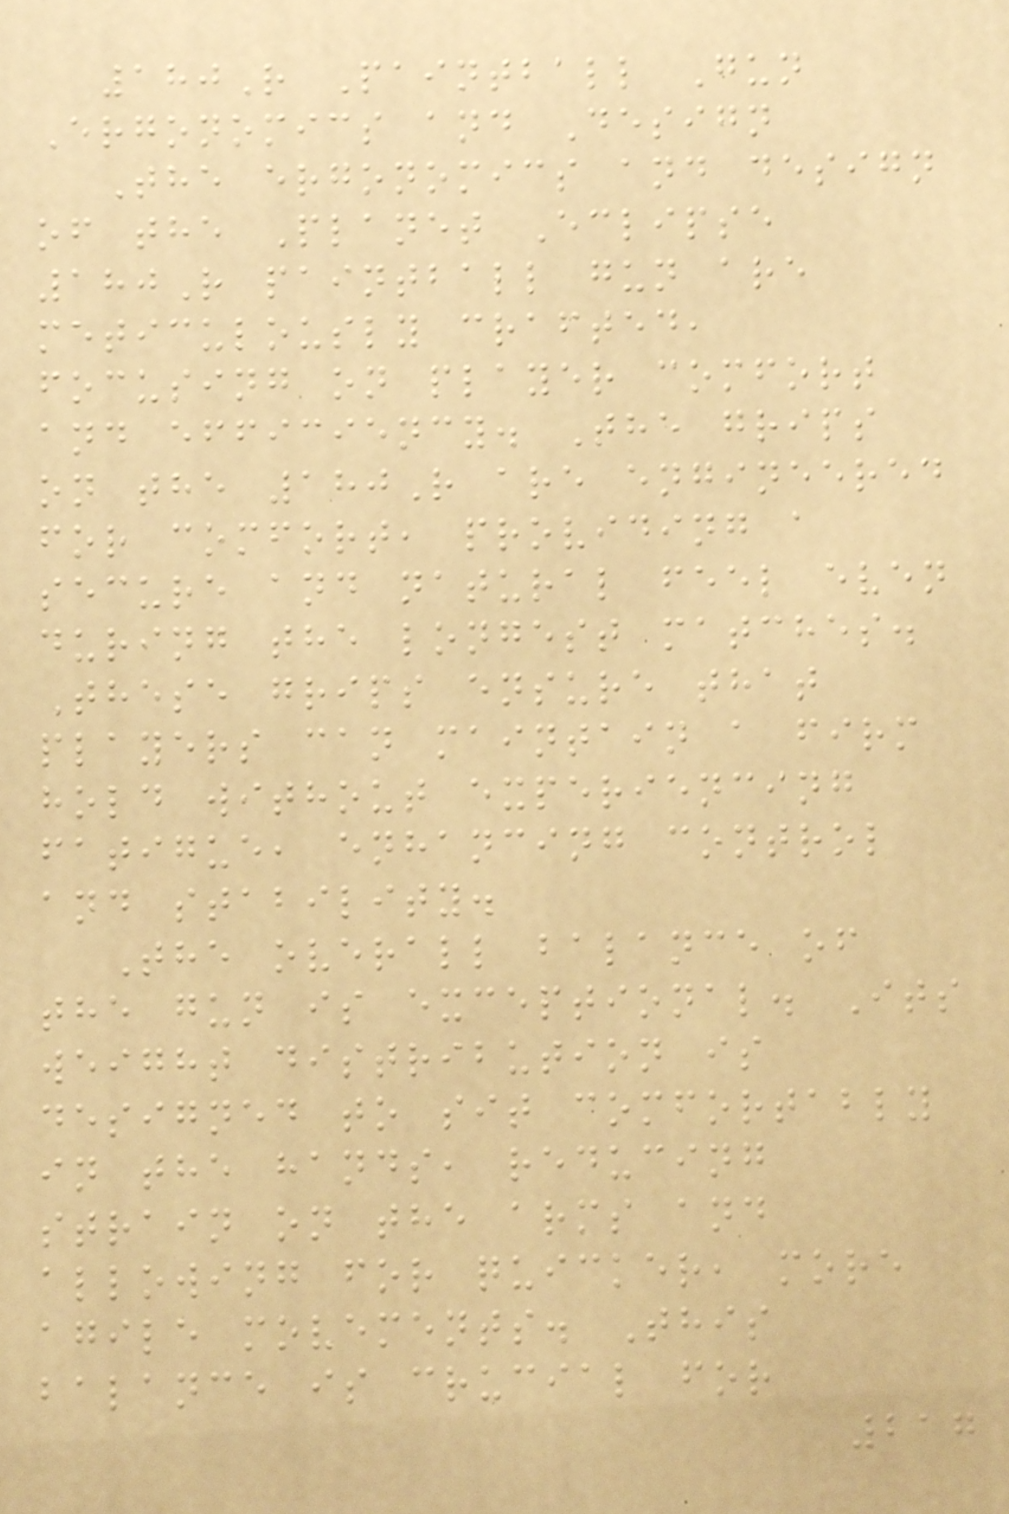180R Paintball Gun
Ergonomics and Design
The ergonomics and design
of the Planet Eclipse
180R paintball gun are
meticulously crafted,
focusing on player comfort
and efficiency. The grips
on the 180R are engineered
for comfort, providing a
secure and natural feel even
during the longest matches.
These grips ensure that
players can maintain a firm
hold without experiencing
fatigue, enhancing control
and stability.
The overall balance of
the gun is exceptional. Its
weight distribution is
designed to sit comfortably
in the hands, reducing
strain on the arms and
allowing for quicker, more
agile movements. This
balance is crucial for
217
